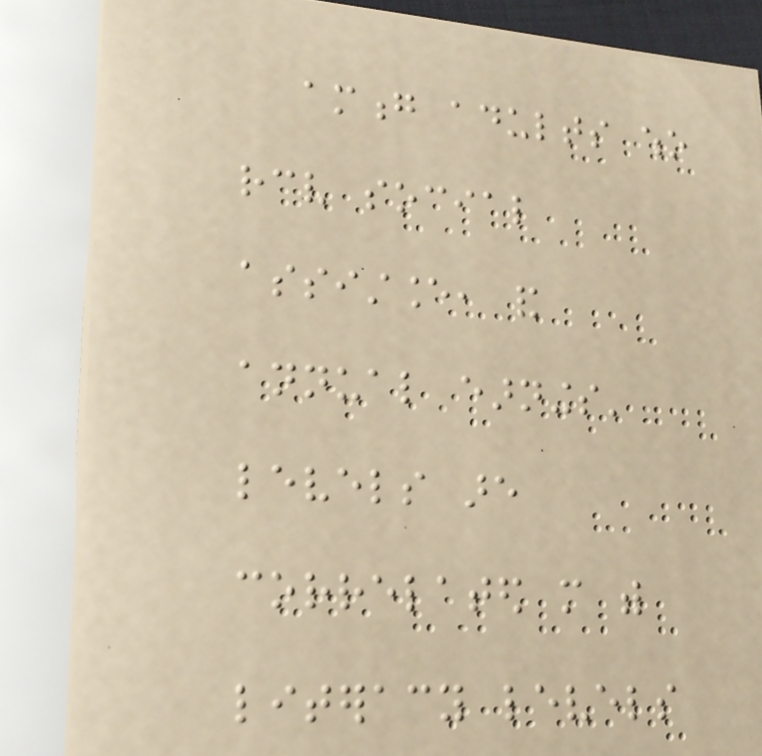among adults who
receive social
assistance, and
annual earnings'
levels are
correlated more with
literacy levels
